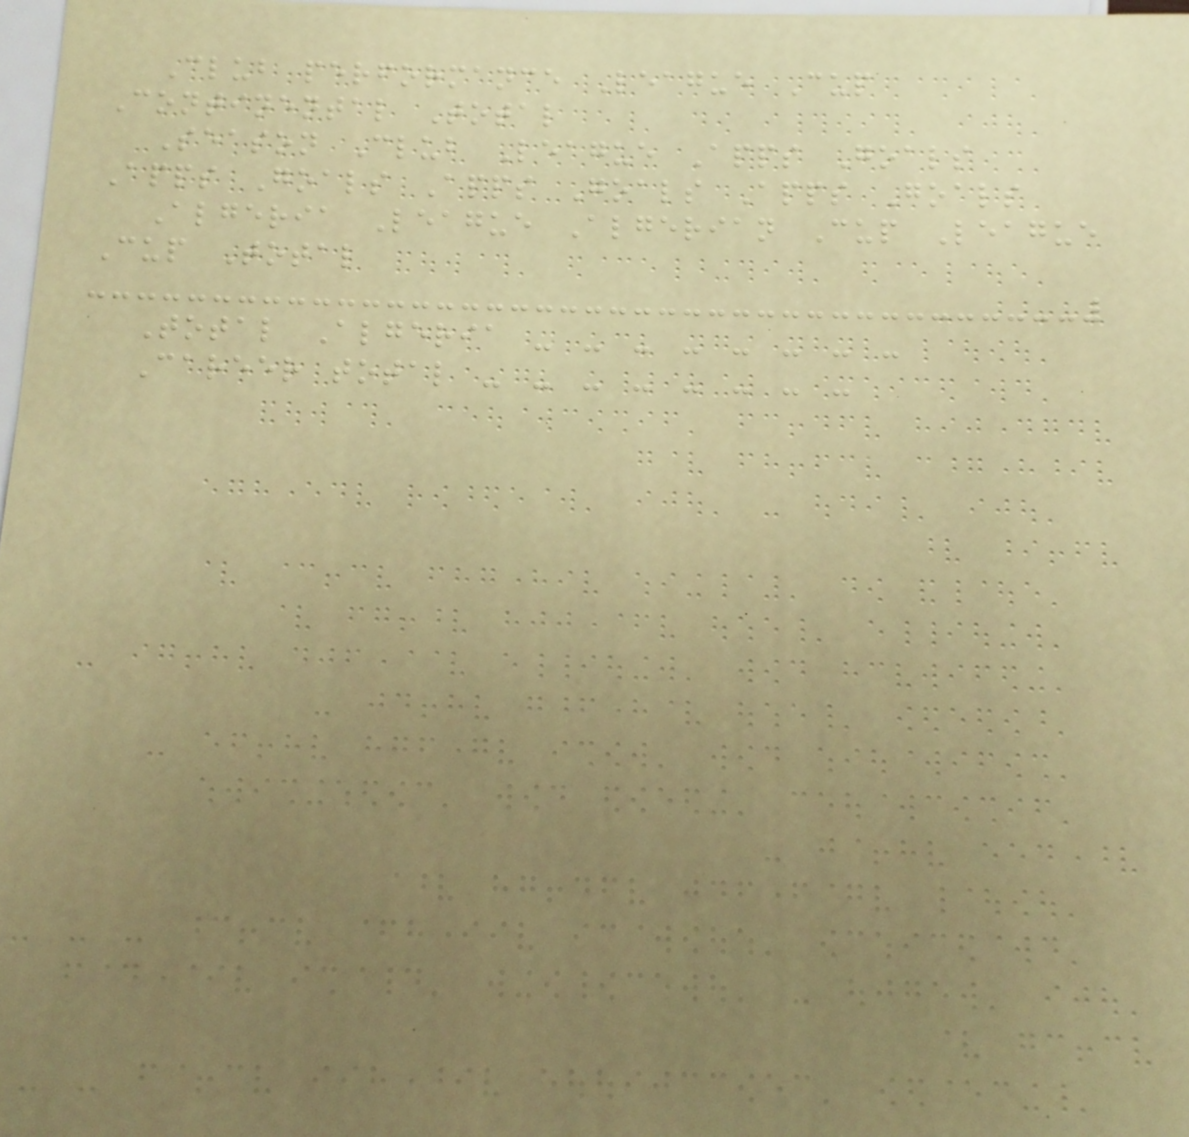Club performance League Cup
Continental Total
Season Club League Apps Goals
Apps Goals Apps Goals Apps Goals
Algeria League Algerian Cup League
Cup Total
Total Algeria - - - - - - - -
Career total - - - - - - - -
